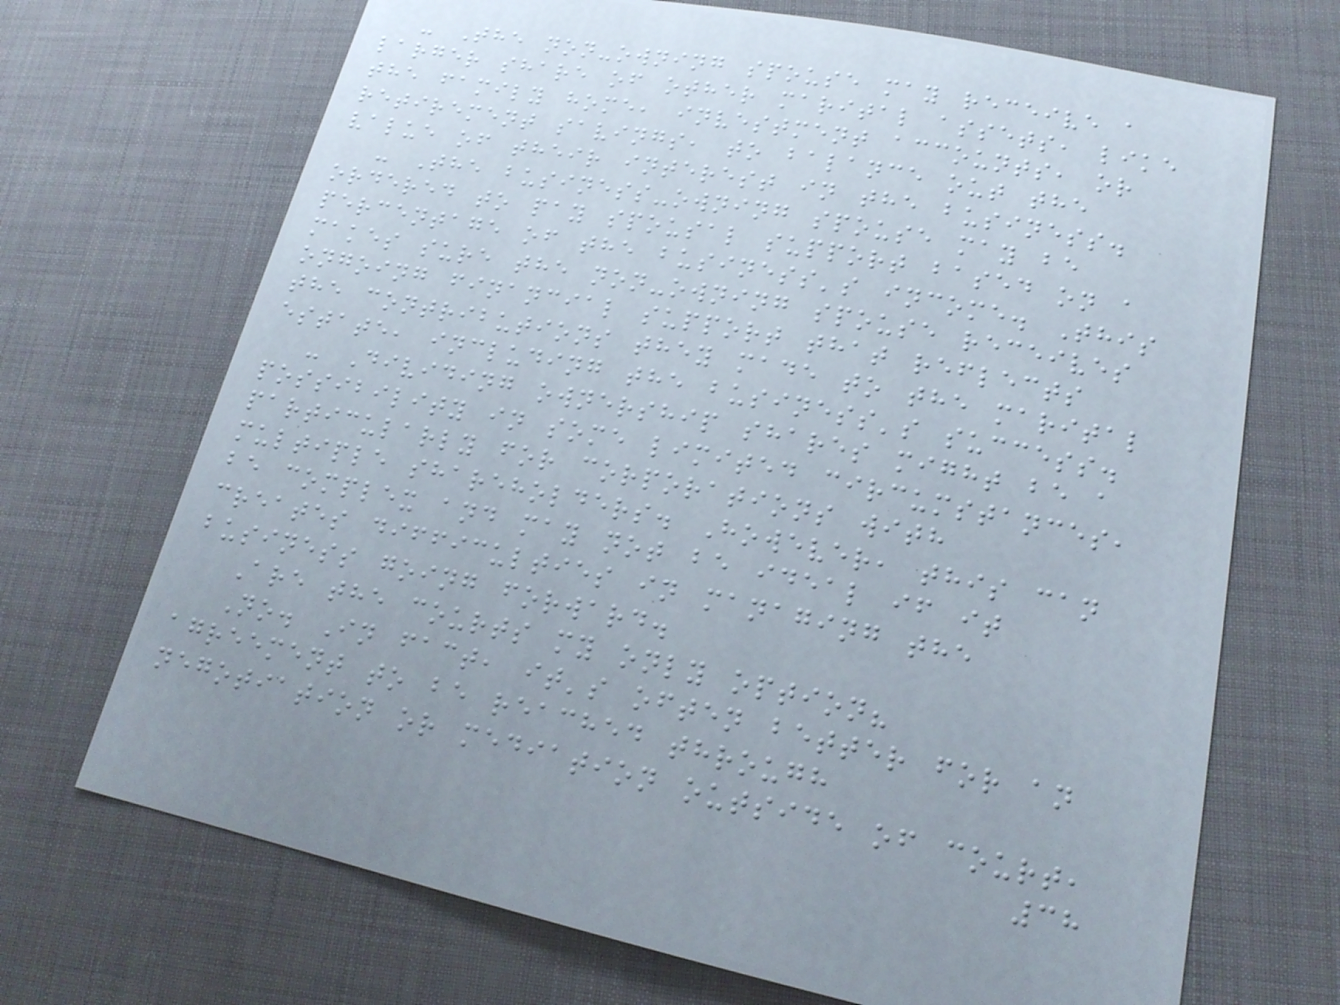- The non-owning spouse may receive a
larger share of other marital assets, like
the family home, investment accounts, or
retirement savings, to balance out the
value of their interest in the business.
- The business-owning spouse may be
ordered to pay spousal support based on a
percentage of the business's income. This
makes sure the non-owning spouse receives
ongoing financial support that reflects
the contributions they made to the marital
estate, including the business's success.
- Dividing ownership shares might be a
possibility in some limited circumstances,
particularly for corporations with
multiple shareholders. However, this can
be complex and may not be ideal if it
creates difficulties in managing the
business going forward.
Are the courts my only option?
No. In fact, it's often better for an
agreement to be reached through
negotiation or mediation outside of court,
38
